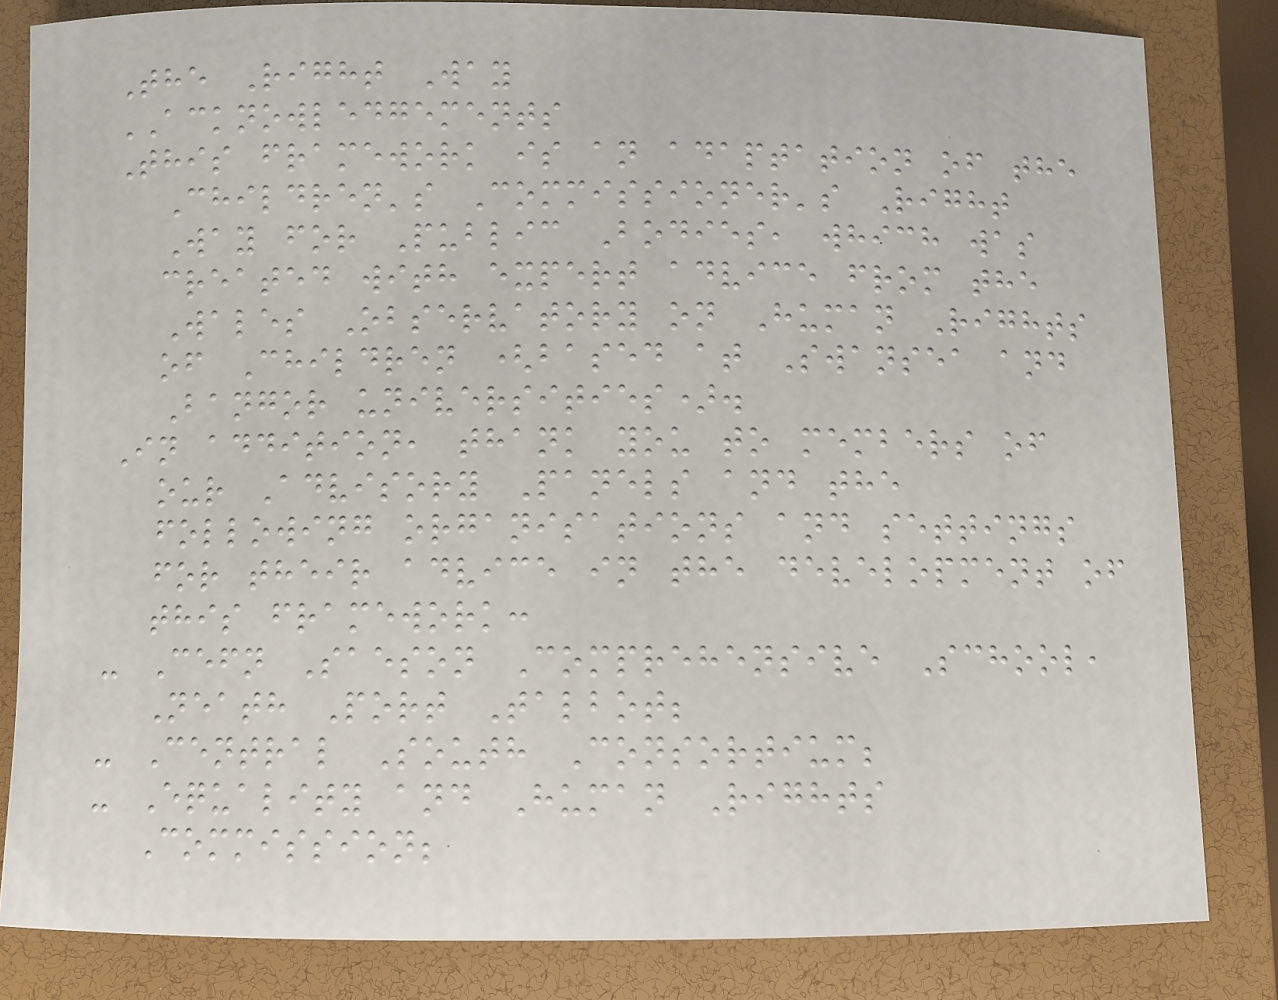The Right Way
ACKNOWLEDGEMENTS
This framework is an adaptation of the
Children's Commissioner's Right
Way for Public Bodies, which was
created with expert advice from the
Wales Observatory on Human Rights
of Children (based at Swansea and
Bangor universities).
In addition, thank you to members of
our Advisory Panels and the
following organisations and settings
for their advice in the development of
this framework:
- Cefn Saeson Comprehensive School,
Neath Port Talbot;
- Central South Consortium;
- Equality and Human Rights
Commission;
